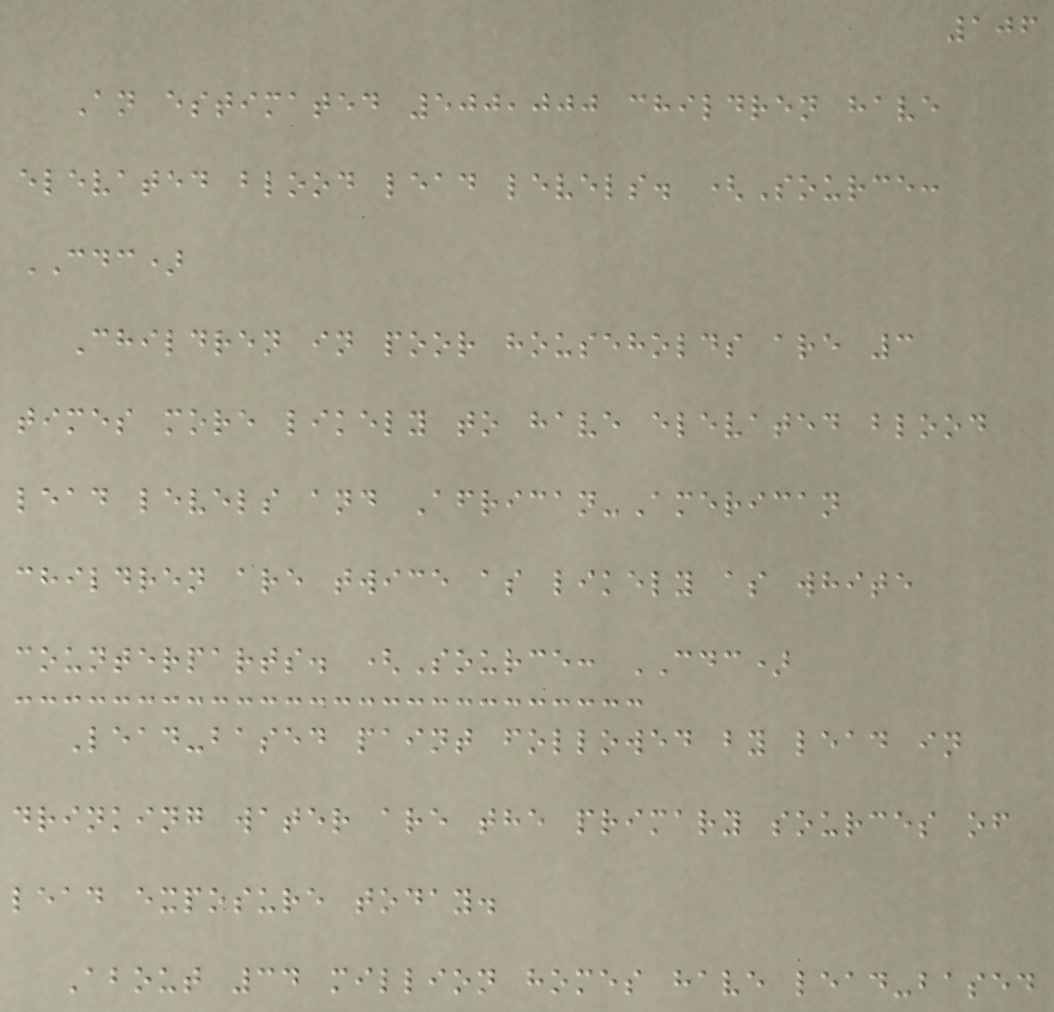106
An estimated 500,000 children have
elevated blood lead levels. (Source:
CDC)
Children in poor households are 3
times more likely to have elevated blood
lead levels and African-American
children are twice as likely as white
counterparts. (Source: CDC)
Lead-based paint followed by lead in
drinking water are the primary sources of
lead exposure today.
About 34 million homes have lead-based
